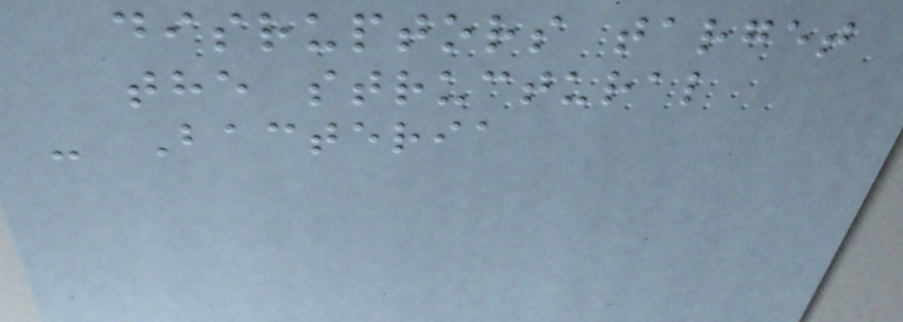disruptors target
the structural
- Bacteria
